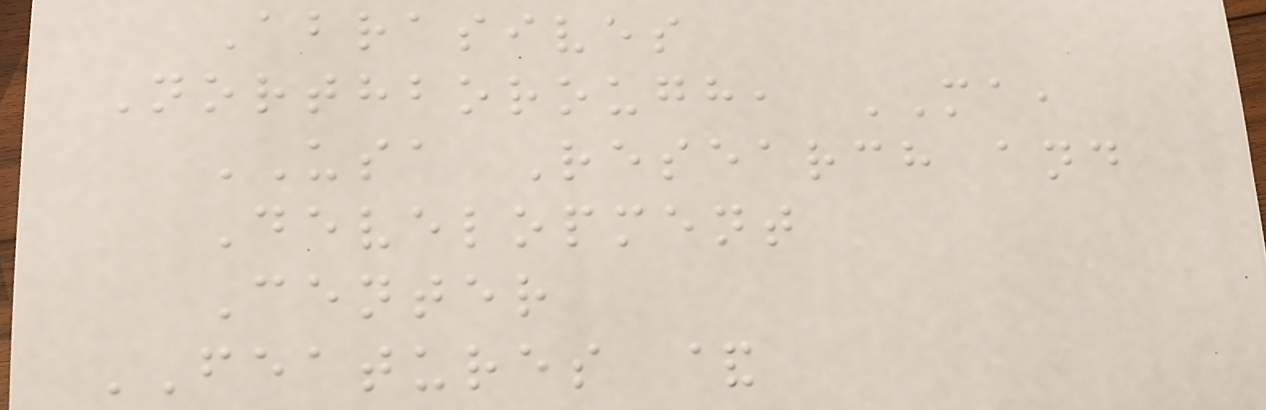Abrasives
Northborough, MA,
USA Research and
Development
Center
FEATURES &
